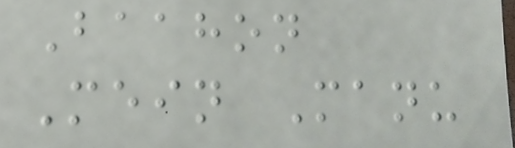Baahon
Mein Manu
